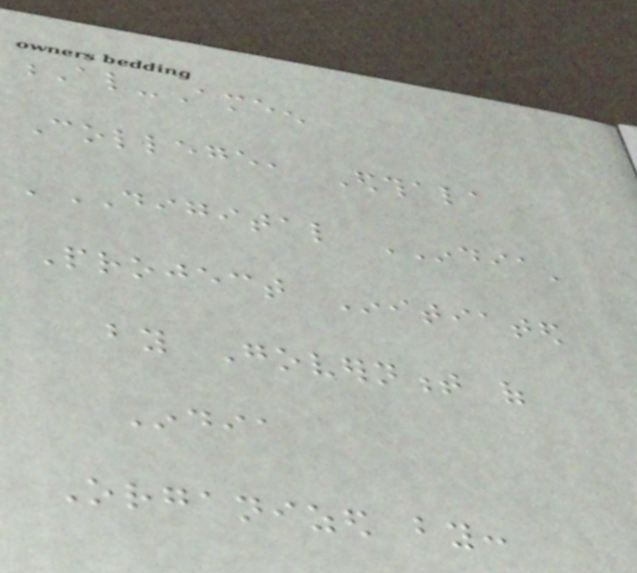Al-Ameen
College, Edthala
'DIGITAL INDIA'
Project Initiated
by Government of
India
Organized by:
